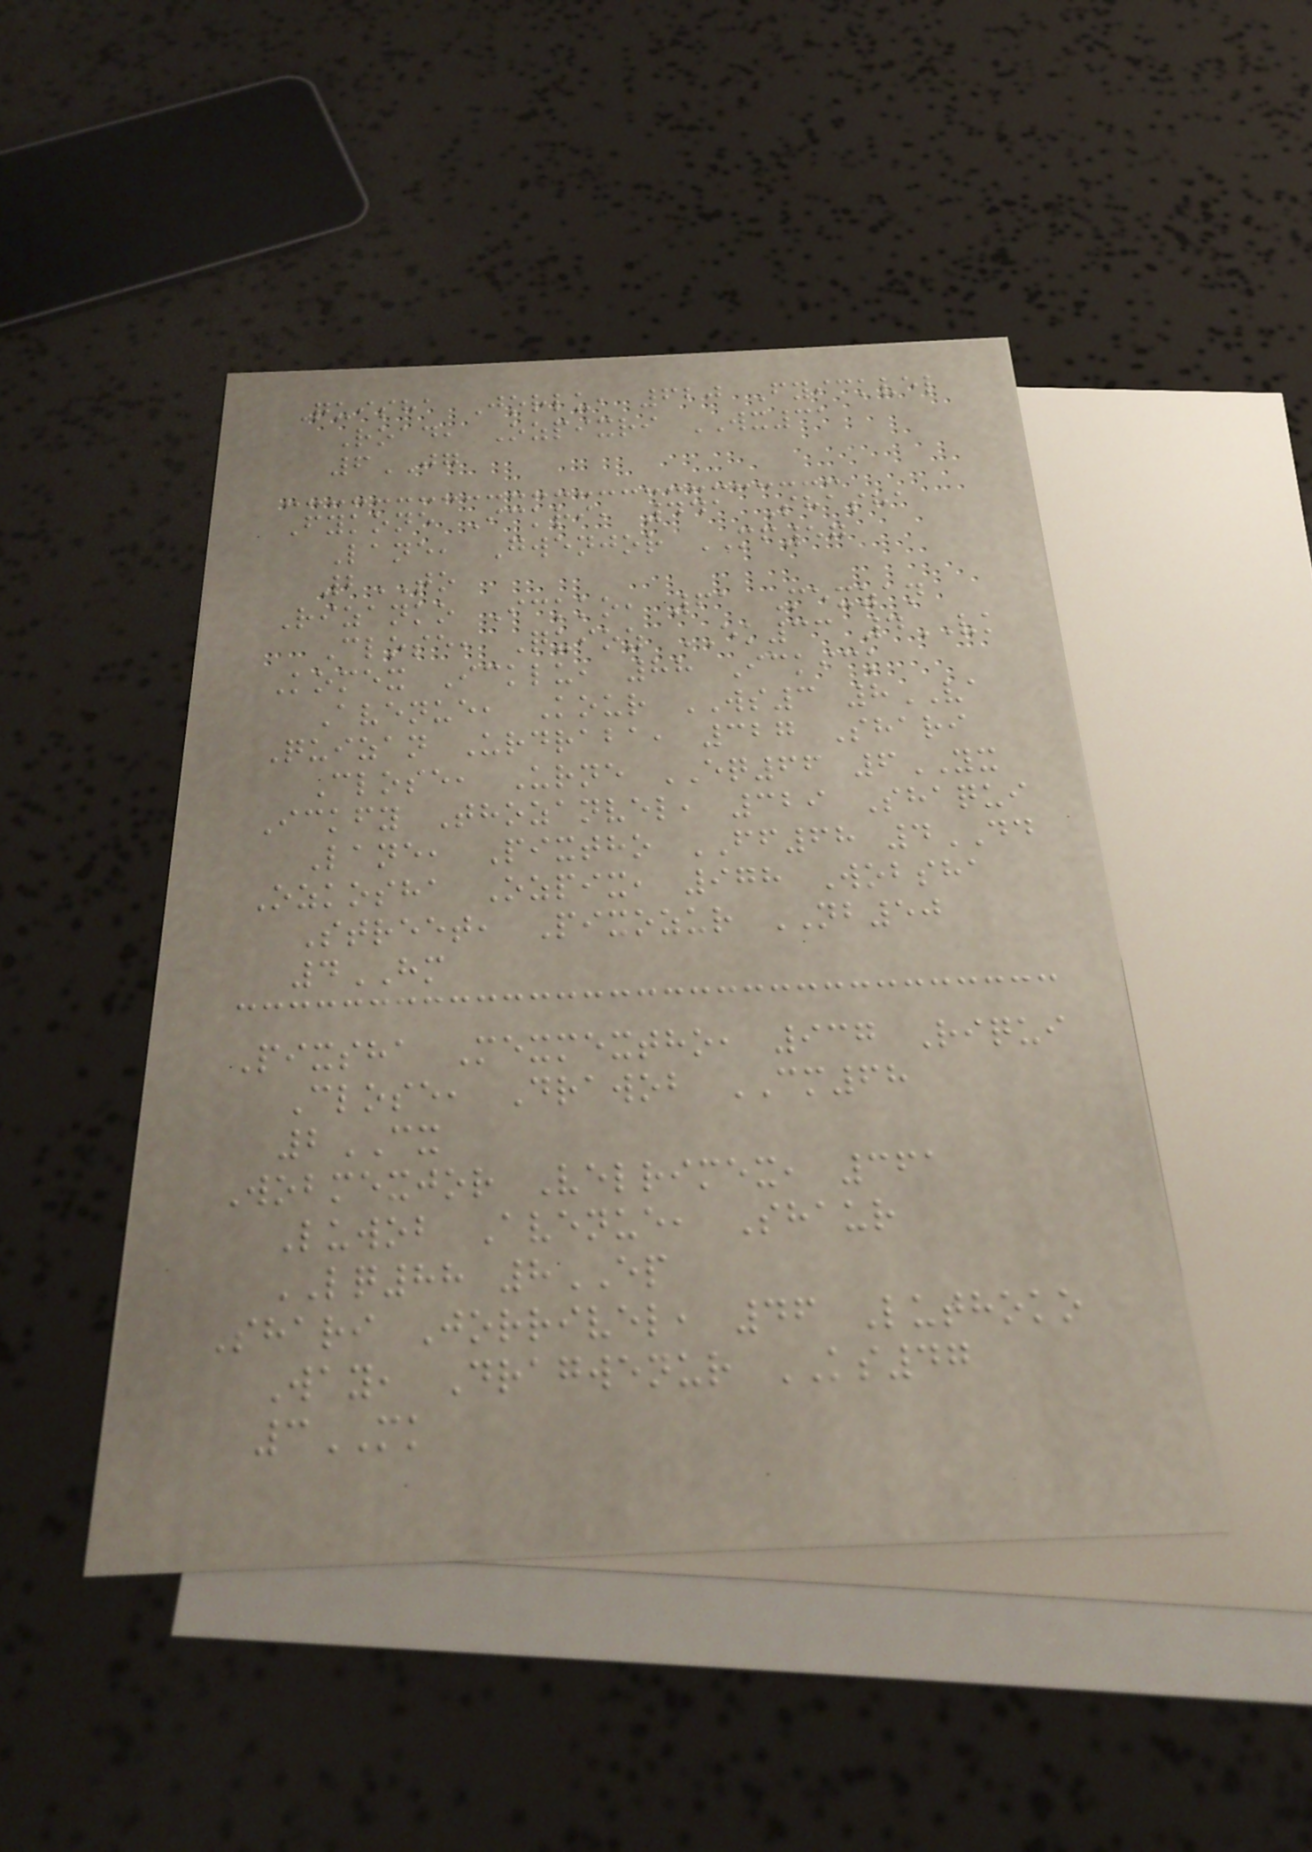Quisha Jorlu, 620 Fyickvel
Road, Ozpixri WX31
6JG
Fykone Ickri, 441 Shasha
Lane, Gwenjor MF57
2TO
Rizanko Ickko, 61 Mexzan
Close, Quioz EK33 4VK
Komex Icklu, 88 Ickick
Avenue, Kour WS3 8VA
Quizan Urdraba, 327 Shari
Close, Urne EQ66 6YX
Ickfy Thozanvel, 329 Shaqui
Lane, Pixtho FF68 4DD
Ozkosha Ozpix, 978 Wobsha
Street, Pixozur NB50
4HM
Pixsha Mexmextho, 937 Riqui
Close, Drawob CM68
2CX
Wobmexjor Velrimex, 361
Luwob Avenue, Shaur
LQ88 8EP
Shari Jorrivel, 46 Luthoko
Way, Dragwenur KS47
3MK
